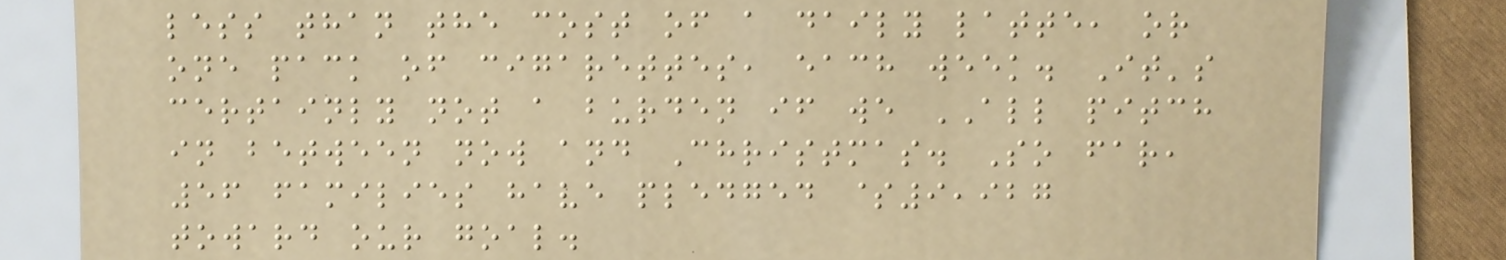less than the cost of a daily latte, or
one pack of cigarettes, each week. It's
certainly not a burden if we ALL pitch
in between now and Christmas. So far,
56 families have pledged $9,927
toward our goal.
